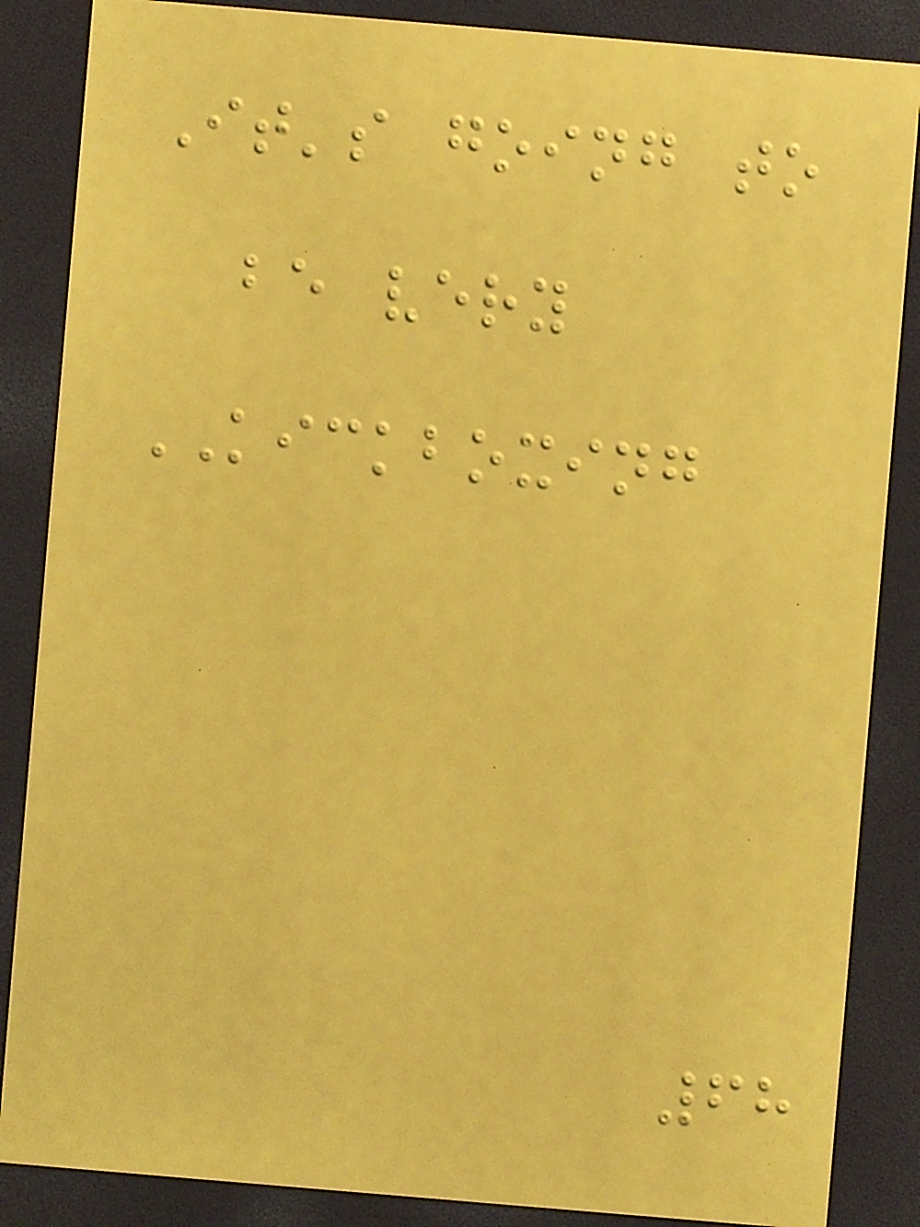It's going to
be very
KICKBOXING
68
